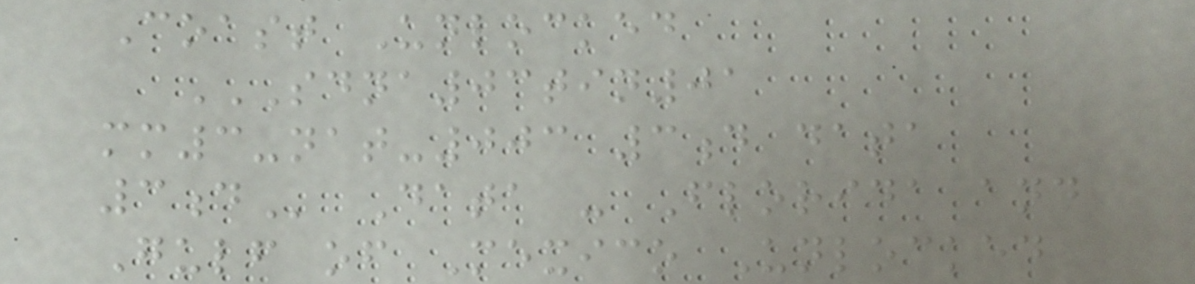Coast Unlocked
SDNA03TIN01
MM3-NAT-003 3D DATA
3D Data - Florida and
Gulf of Mexico Unlocked
